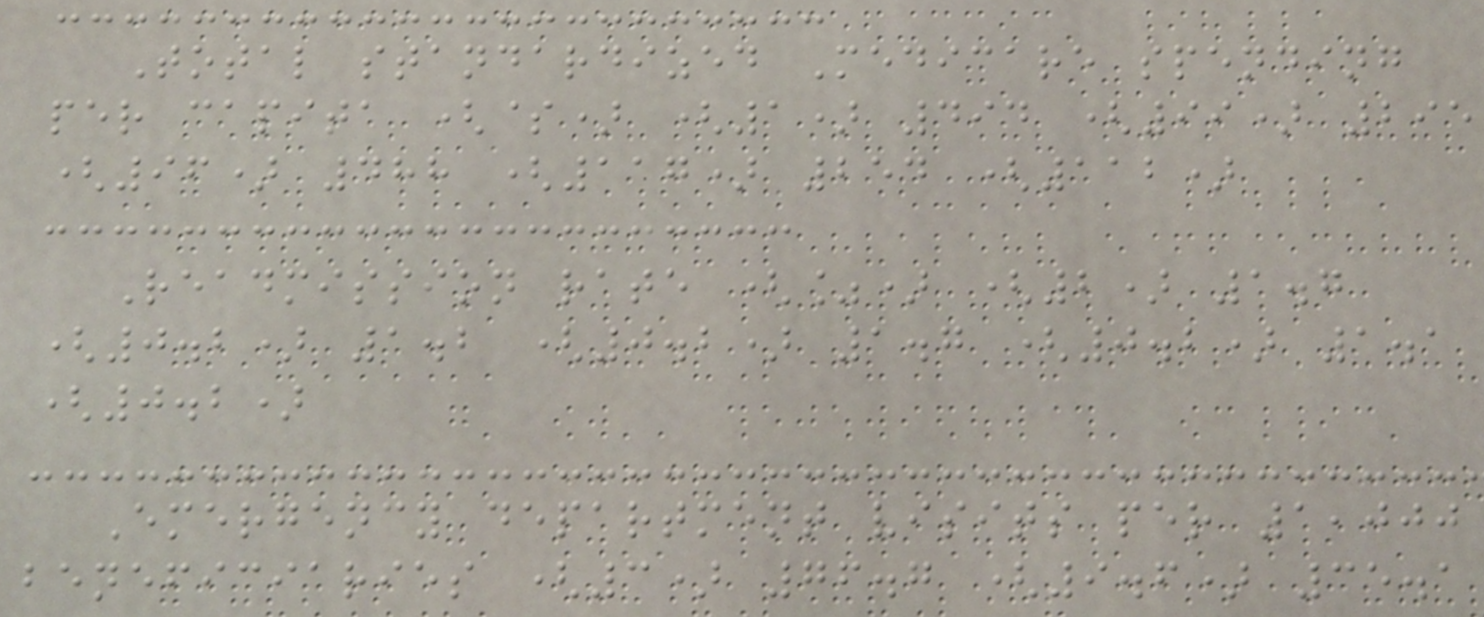Total standardized Medicare spending
per capita ($) (1) 494 (99) 295
(96) 488 (117) 254 (112)
Readmission rate (%) (2) 1.7
(0.2) 1.2 (0.2) 1.7 (0.2) 1.1
(0.2)
Emergency department visits per 1,000
beneficiaries (3) 76.7 (9.6) 35.1
